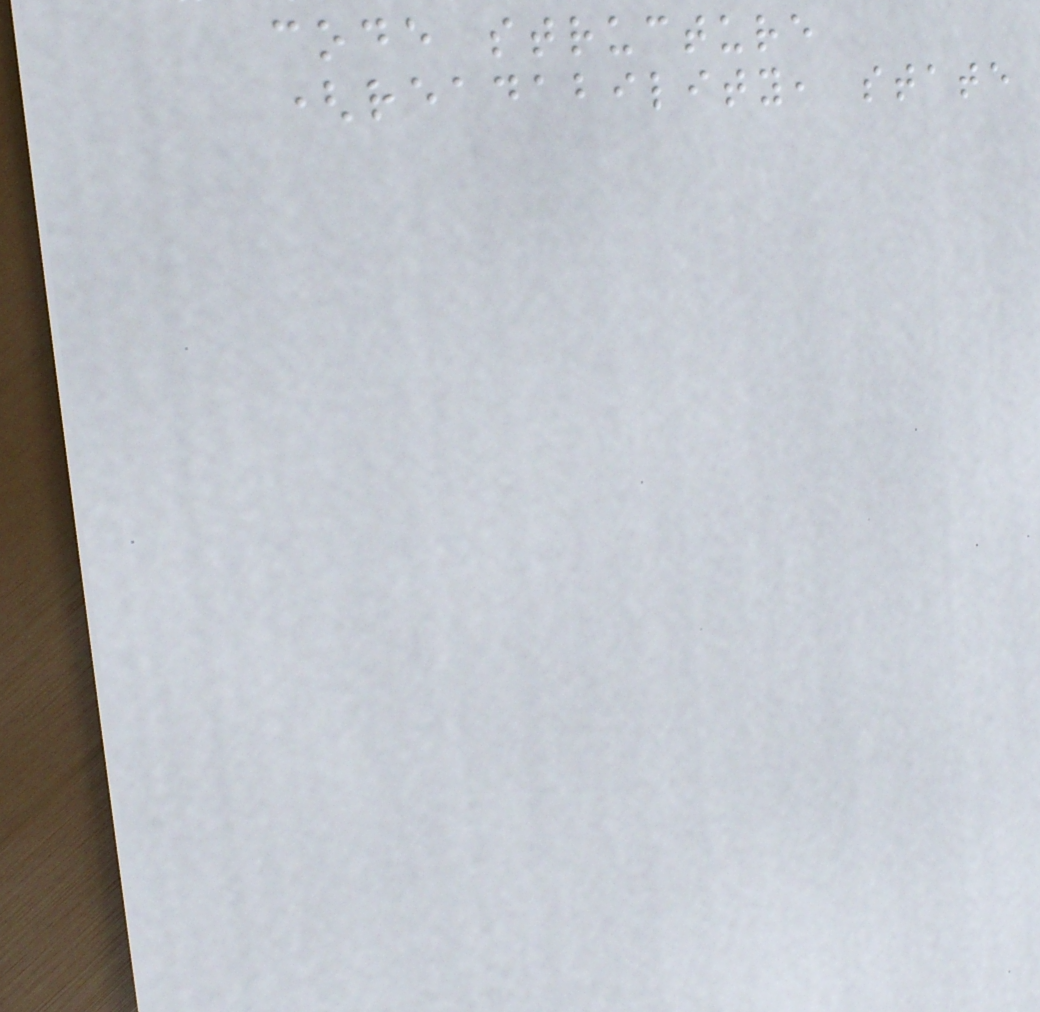code structure
(readability, state
